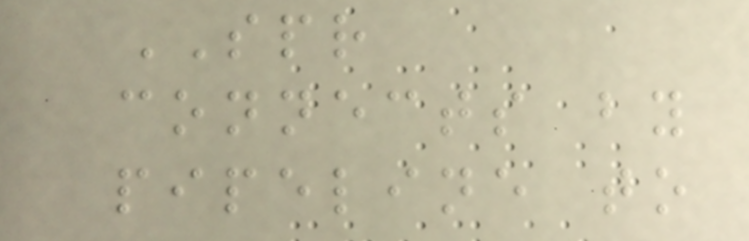SPR
connects by
pipeline to
